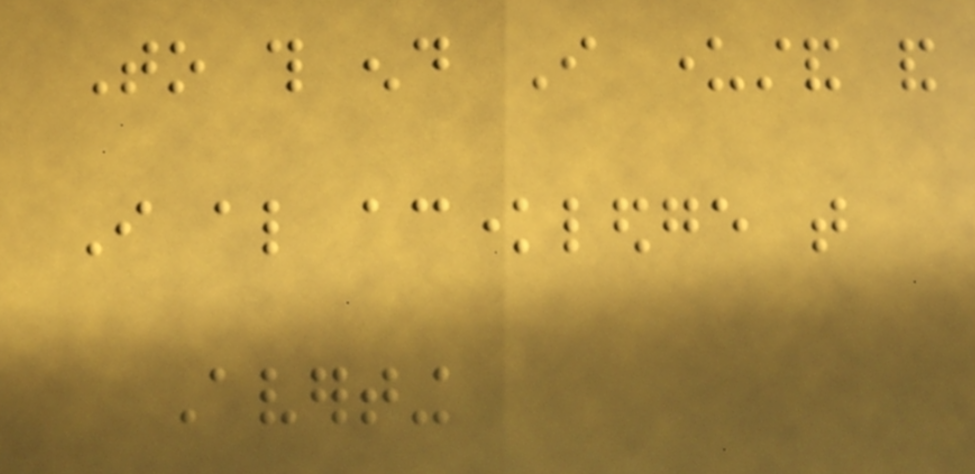To this end I understand and
I also acknowledge that
Averting
